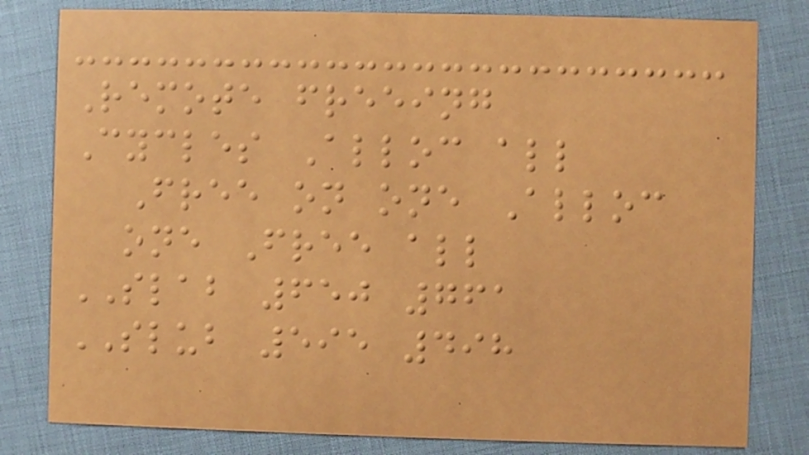Remote freeing
Cycles Alloc all
Free on one Alloc
one Free all
SLAB 650 761
SLUB 595 498
